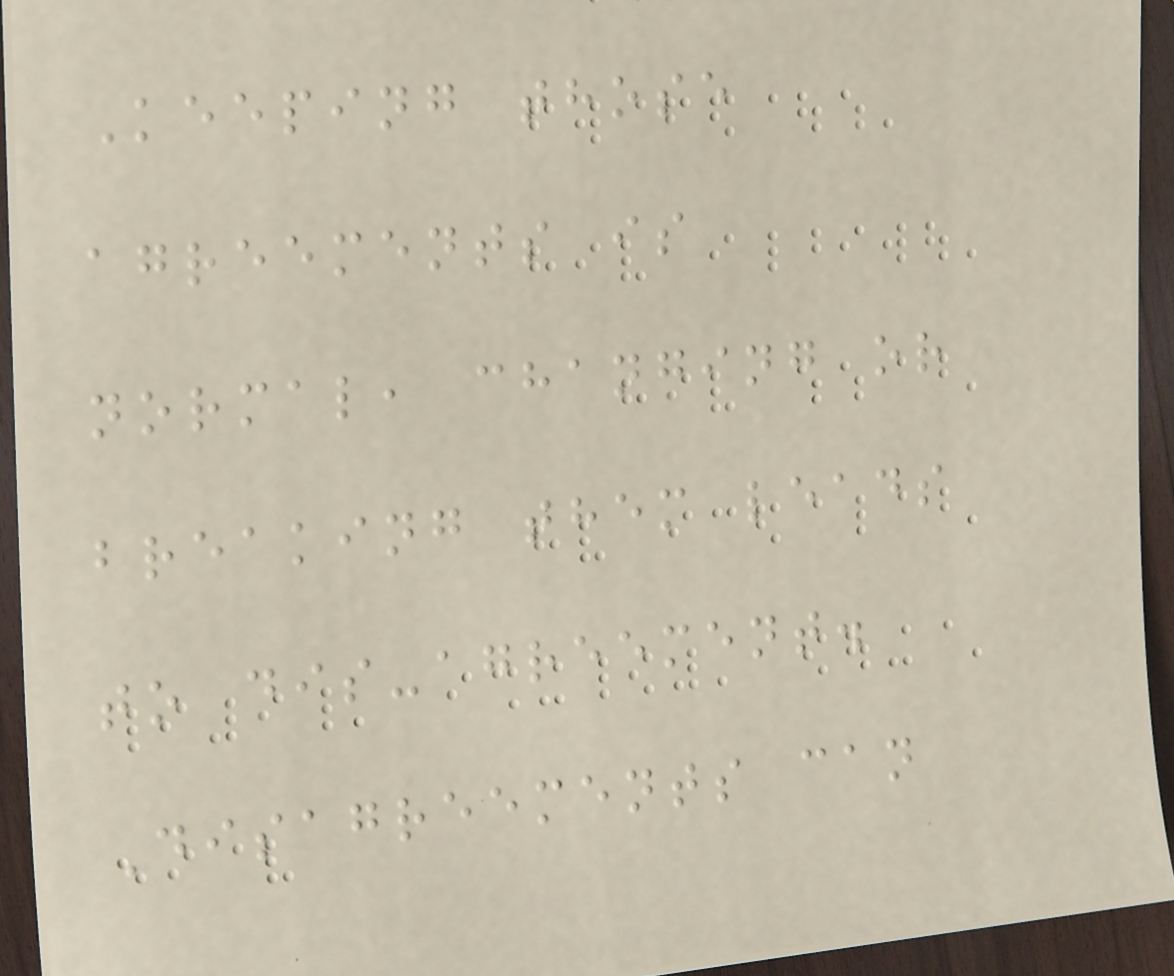Keeping those
agreements is
normal, changing or
breaking them leads
to dis-agreement.
Disagreements can
